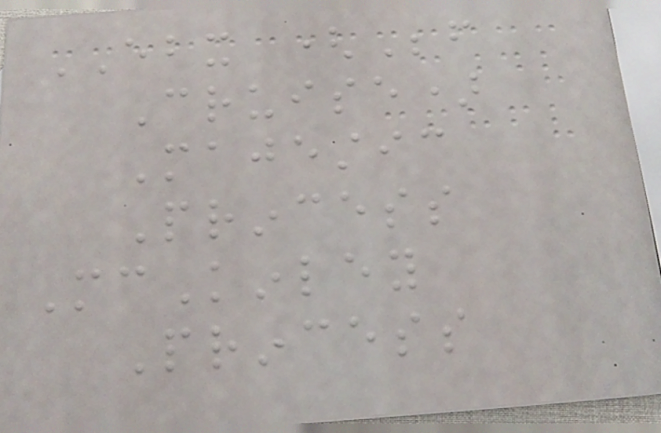EBX (Before
Cruise)
Majestic
Princess
McKinley
Princess
